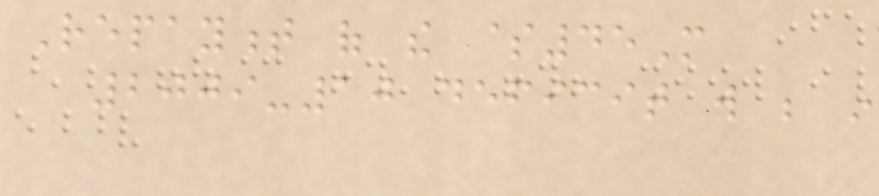Repayment of the $45M
2009-10 deficit will be in
